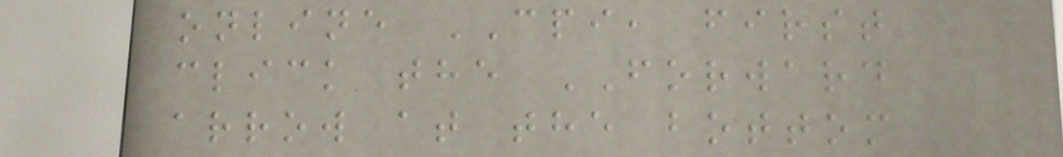online CPI, first
click the FORWARD
arrow at the bottom
